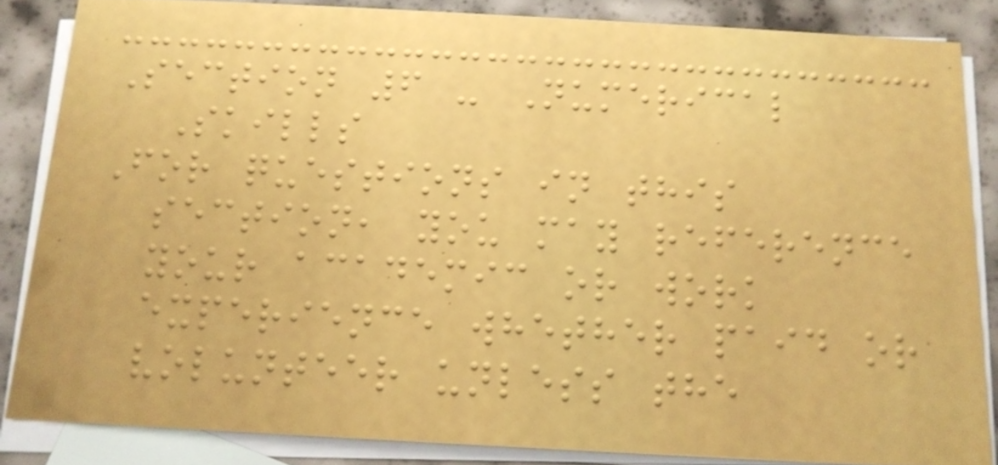Section 6 - Numerical
Skills
For questions in this
section, you may reference
your academic or work
experience whether paid or
volunteer unless the
